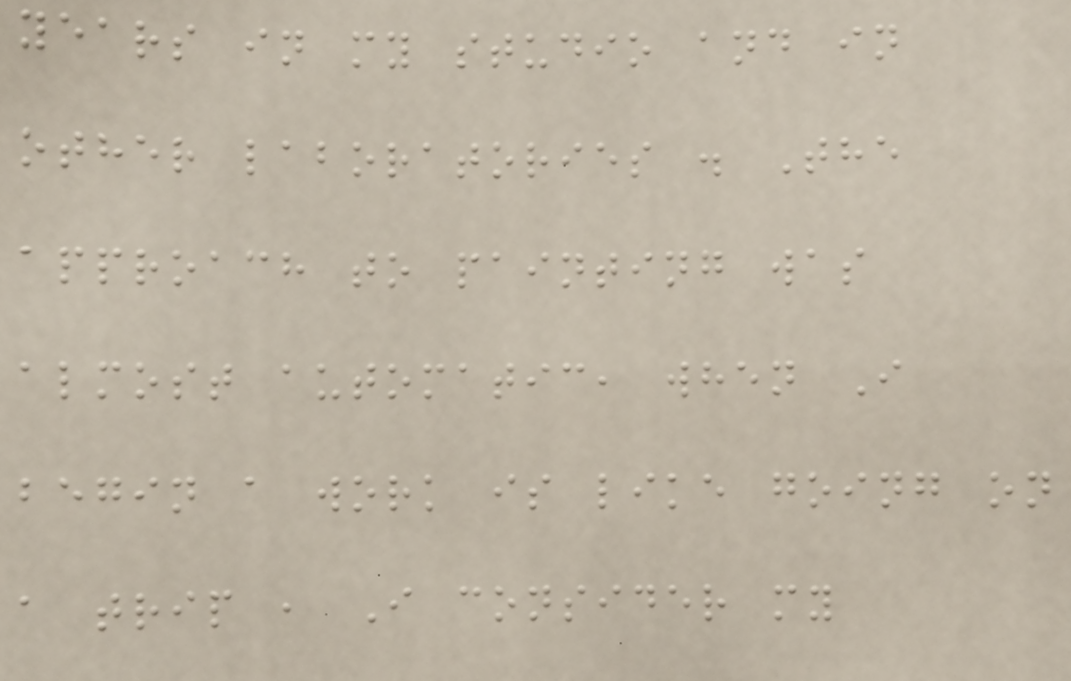years in my studio and in
other laboratories . The
approach to painting was
almost automatic, when I
begin a work is like going on
a trip , I consider my
